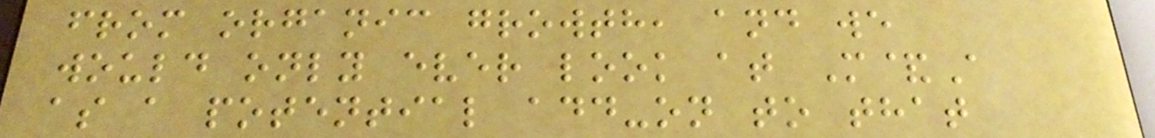from organic growth, and we
would only ever look at M&A
as a potential add-on to that
